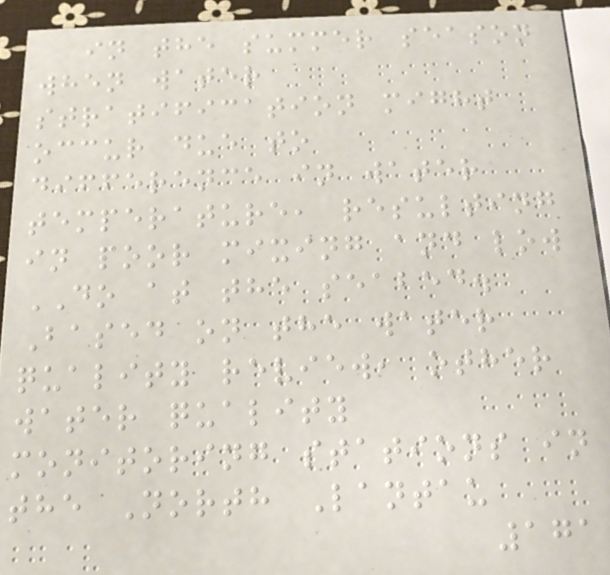in the summer season
when water
stratification might
occur due to
difference in water
temperature, resulting
in poor mixing and low
DO at the seabed.
Based on the water
quality review, other
water quality
monitoring stations in
the North Lantau
171
